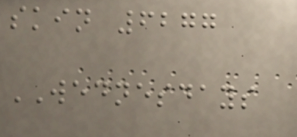skin 6277
WEDNESDAYS
